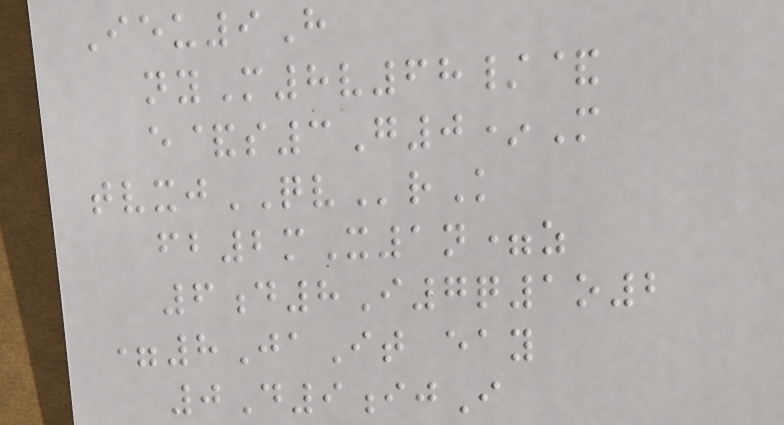Ieu9H
nyM8v68/&
e&s3G0*M
tvxjQVrK
fb2mX1n=z
6d8I7q1o2
=8JaIt eay
0D9ijI
